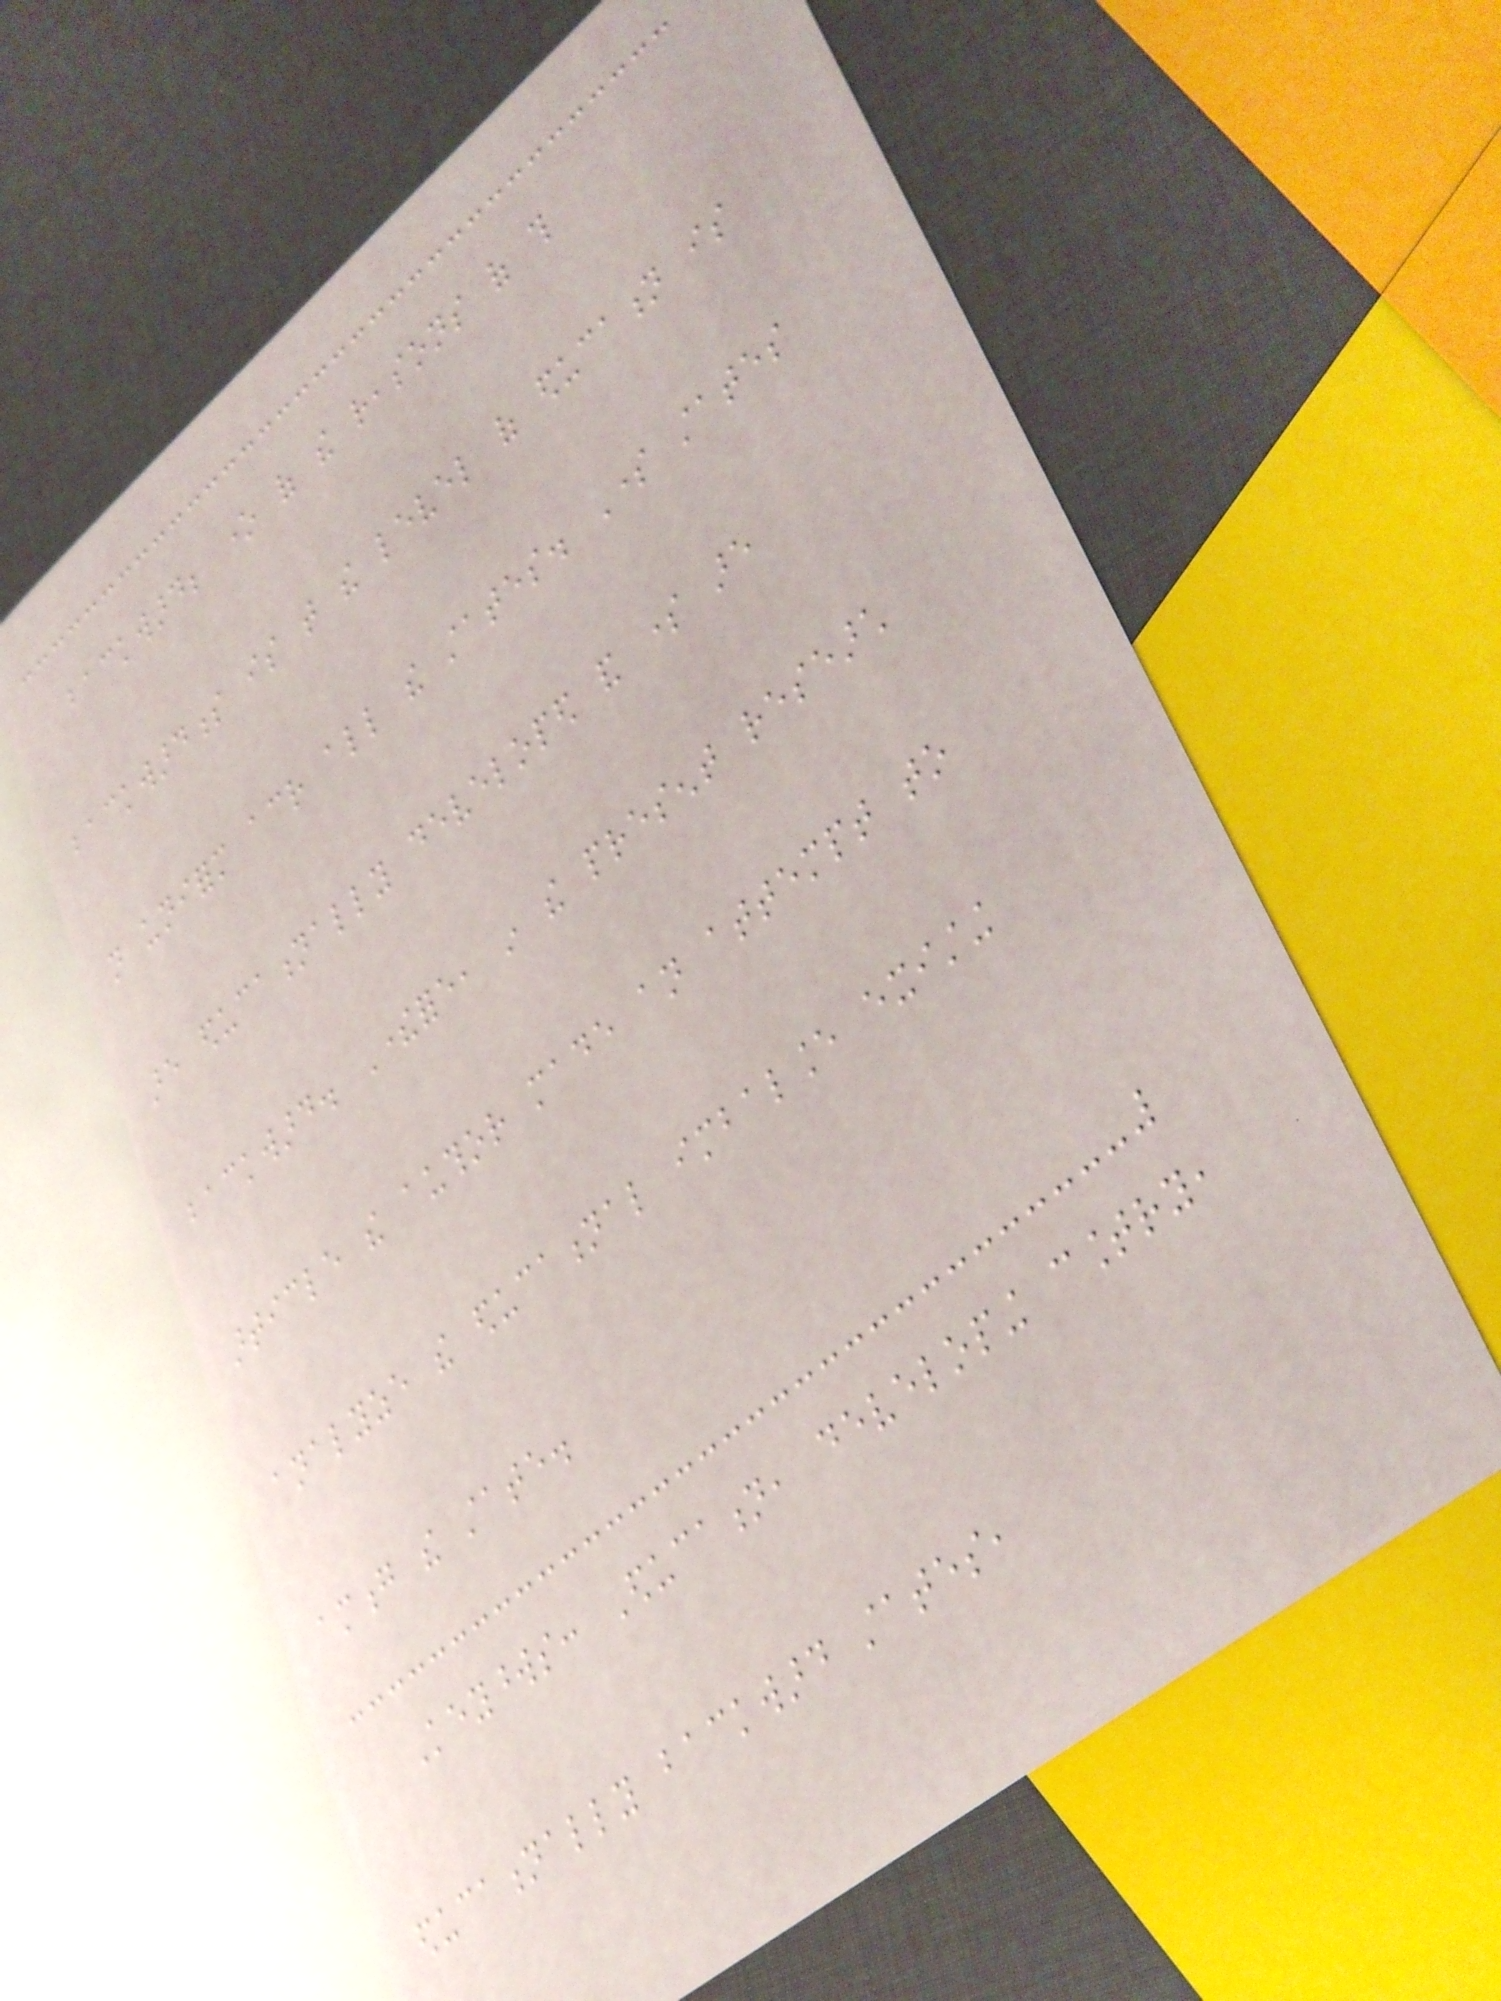backward; one of the reasons of this
backwardness is that the level of education is
not uniform across all the states. Some states
are educationally developed and some are
backward. Therefore, in the present research
article the author made an attempt to
analyze the educational imbalance existing
among the state.
Keywords: Education, developing country,
educationally backward states,
